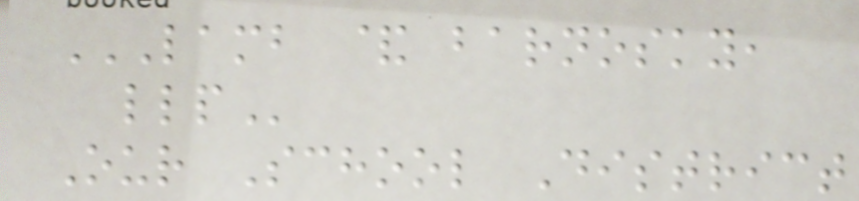LAMB & BARNOSKY,
LLP
Our School District
